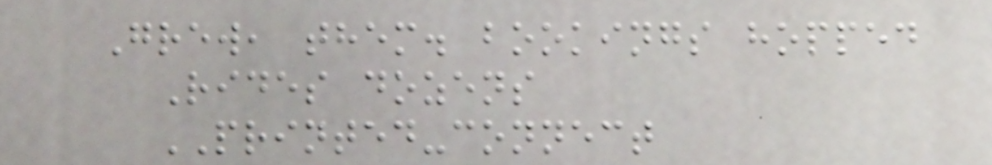Grew, them. bookings hopped
Rides dozens
PRINTED-connect
